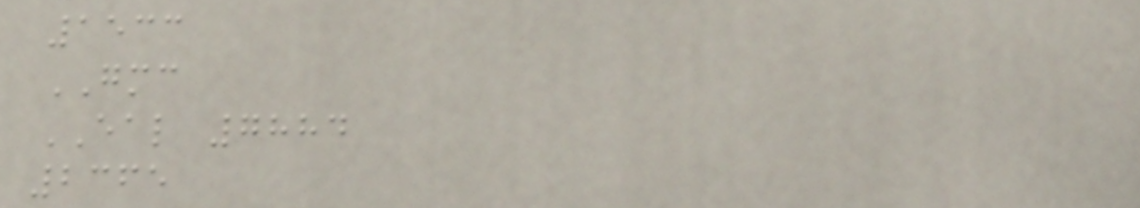1533
GMC
EAL 7884
2365
